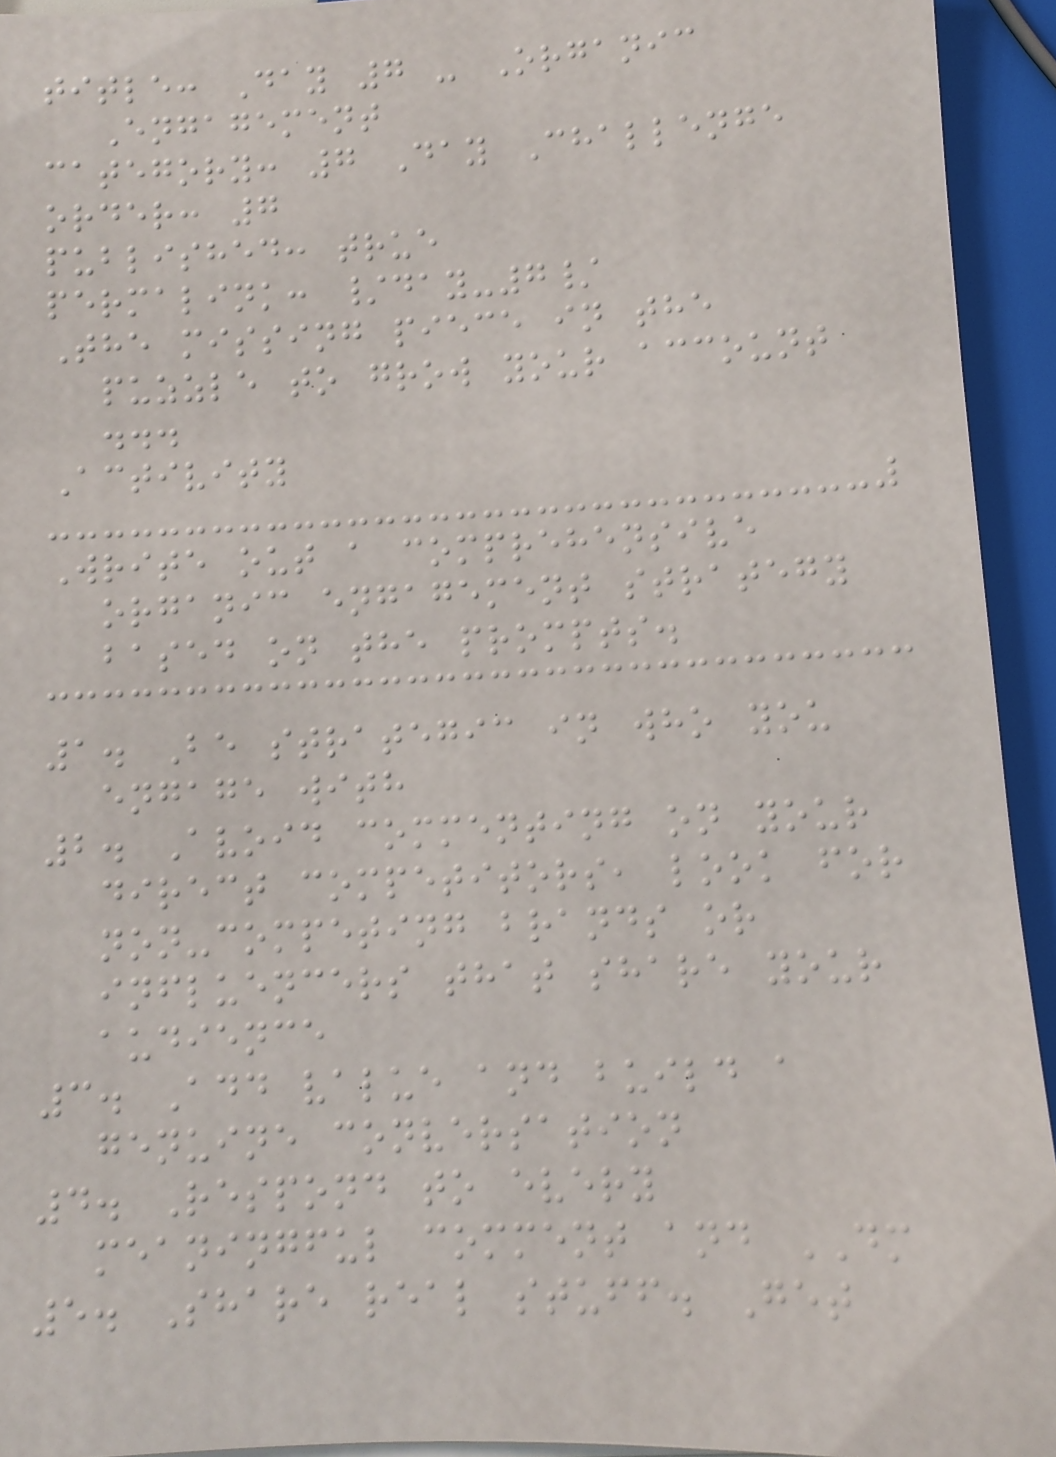title: Day 7 - Organic
Engagement
category: 7 Day Challenge
order: 7
published: true
permalink: /day-7/
The missing piece in the
puzzle to grow your account
...
Activity
Write out a comprehensive
organic engagement strategy
based on the prompts.
1. Be strategic in who you
engage with
2. Avoid commenting on your
direct competitors, look for
non-competing brands or
influencers that share your
audience
3. Add value and build a
genuine conversation
4. Respond to every
meaningful comment and DM
5. Share real stuff. Get
